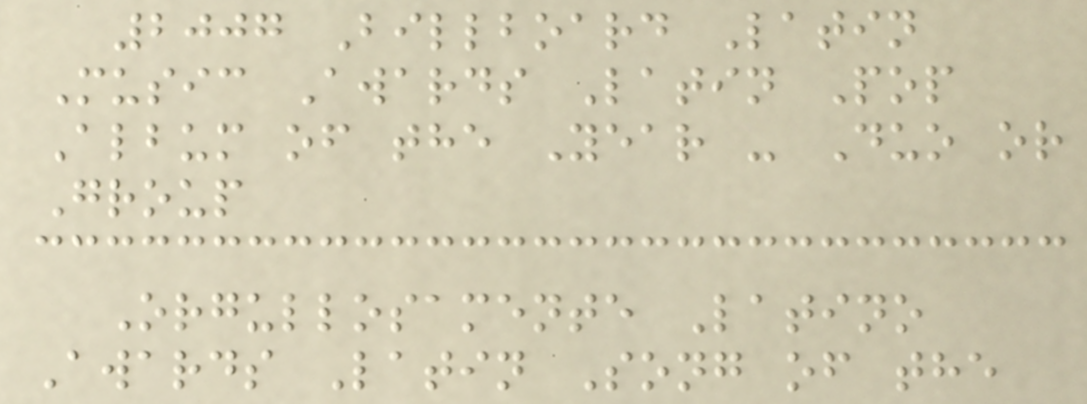2007 Billboard Latin
Music Awards Latin Pop
Album of the Year - Duo or
Group
Orgullosamente Latino
Awards Latin Song of the
